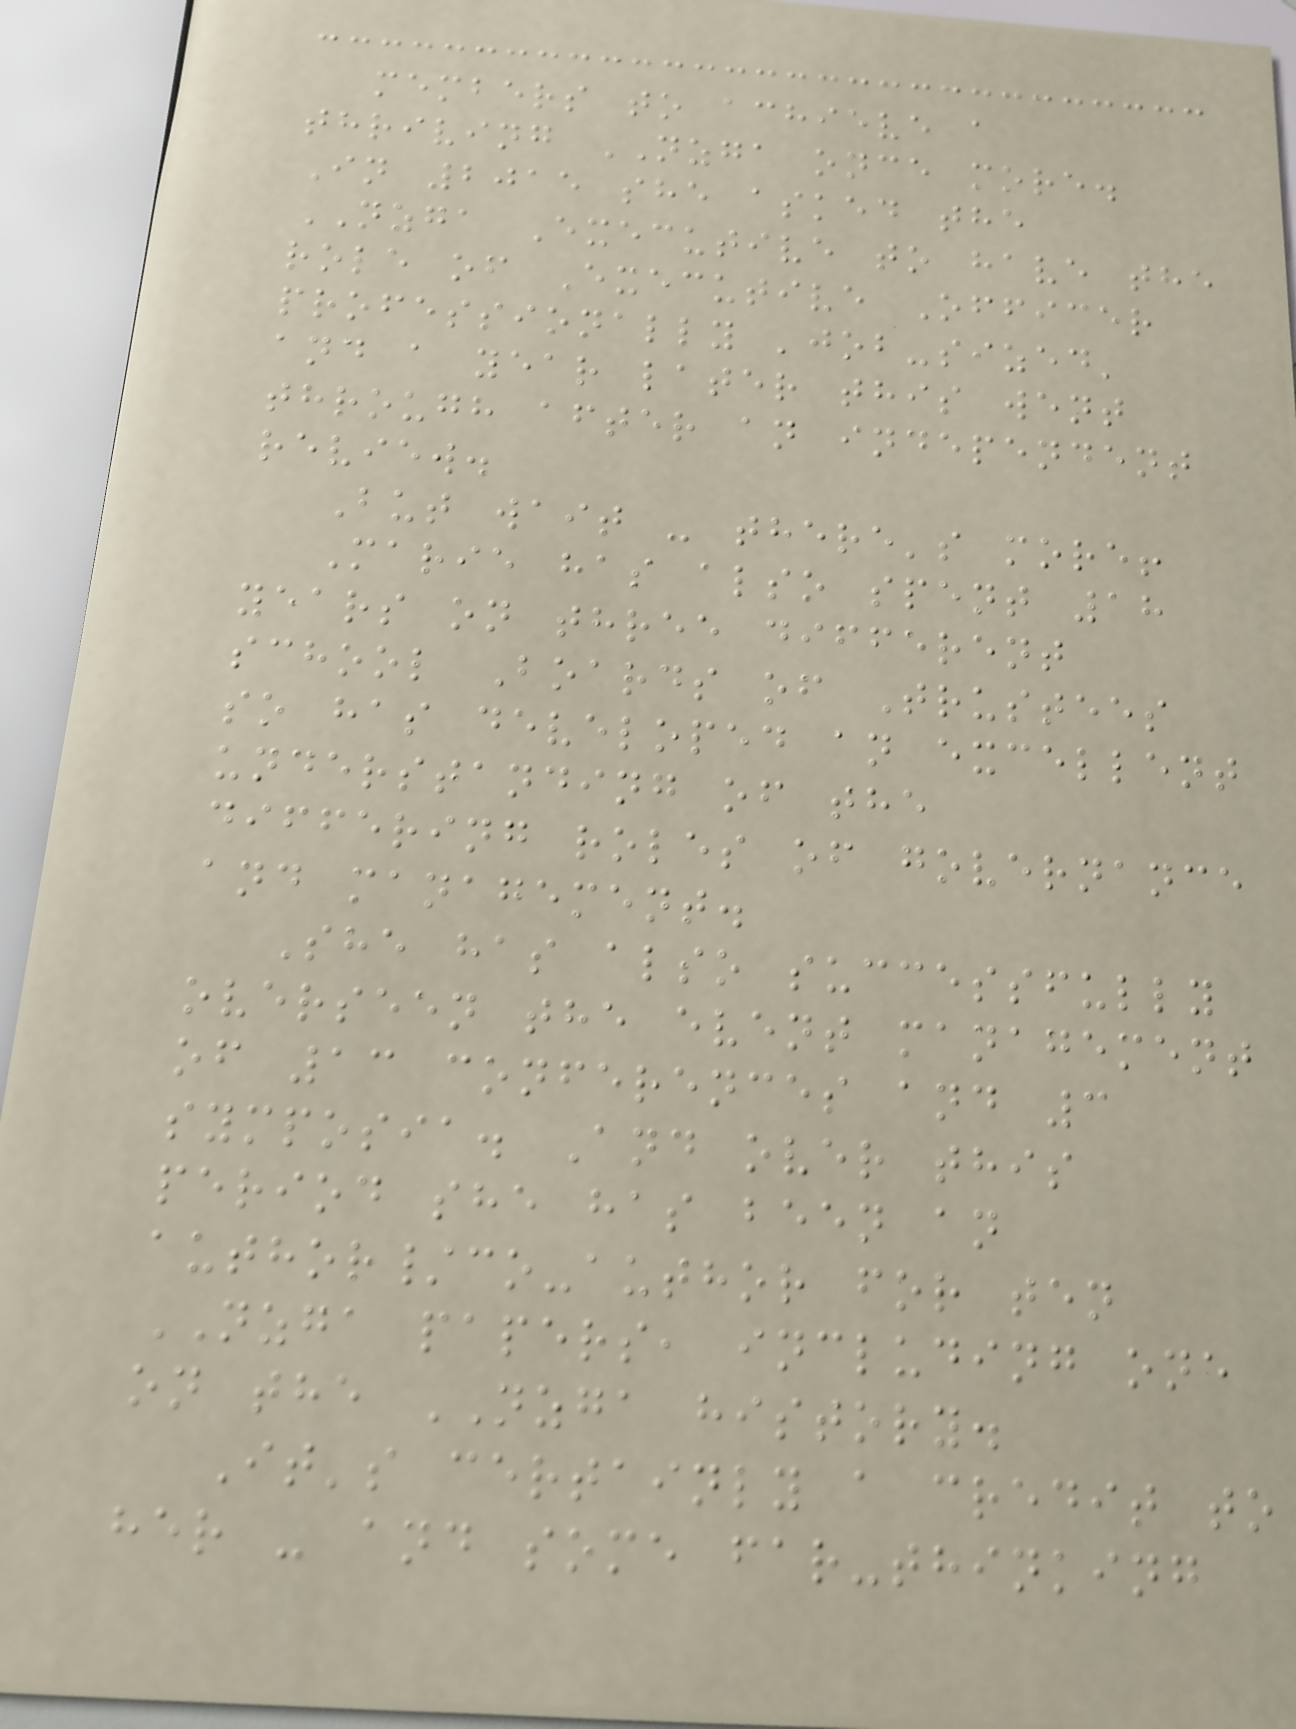members to achieve a
thriving NZGA once more.
In 2015 she asked the
NZGA Executive to have the
role of Executive Officer
professionally 'job-sized'
and a year later this went
through after an independent
review.
But wait - there's more!
Marie has also spent 18
years on three different
school Boards of Trustees
so has developed an excellent
understanding of the
differing roles of governance
and management.
She has also successfully
overseen the event management
of 13 conferences and 3
symposia. And over this
period she has been an
author/co-author for ten
NZGA papers, including one
on the NZGA history.
It's certainly a credit to
her - and some far-thinking
